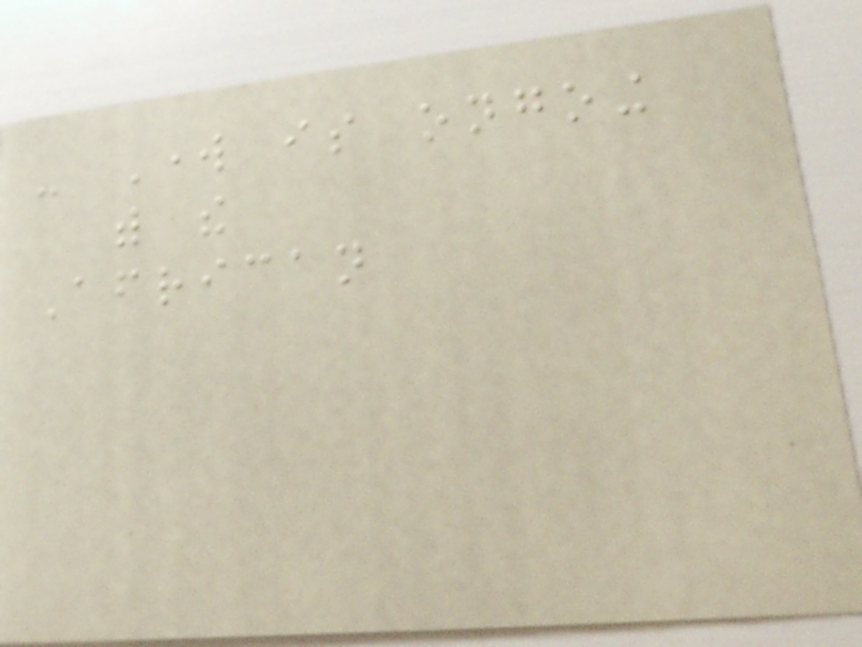- Work is ongoing
with the
African
